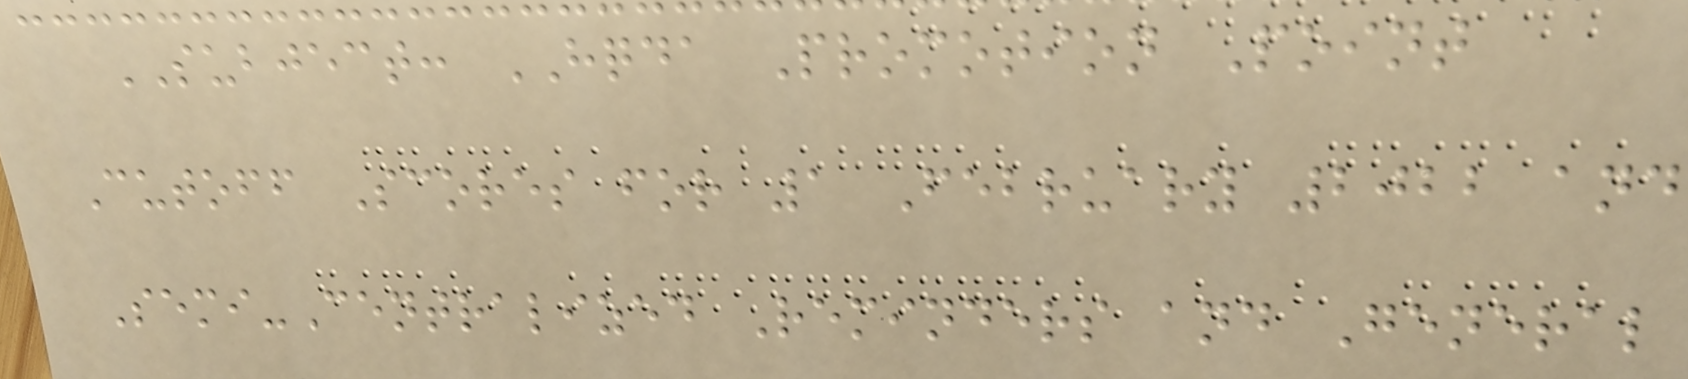SUBJECT: HQDA Promotion Point
Cutoff Scores for 1 February 2022 and
Semi-Centralized Reminders and General
